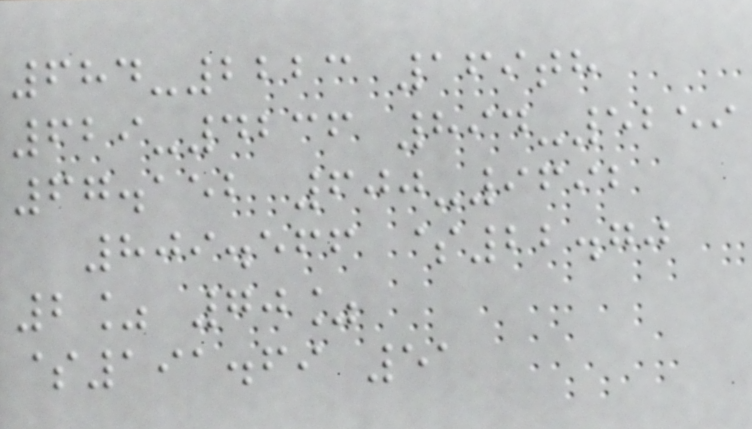684-2223 169th
629-4236 894-5259
67.152 600-9692
809.566 $22.70
2% 70%
$191.69 51
